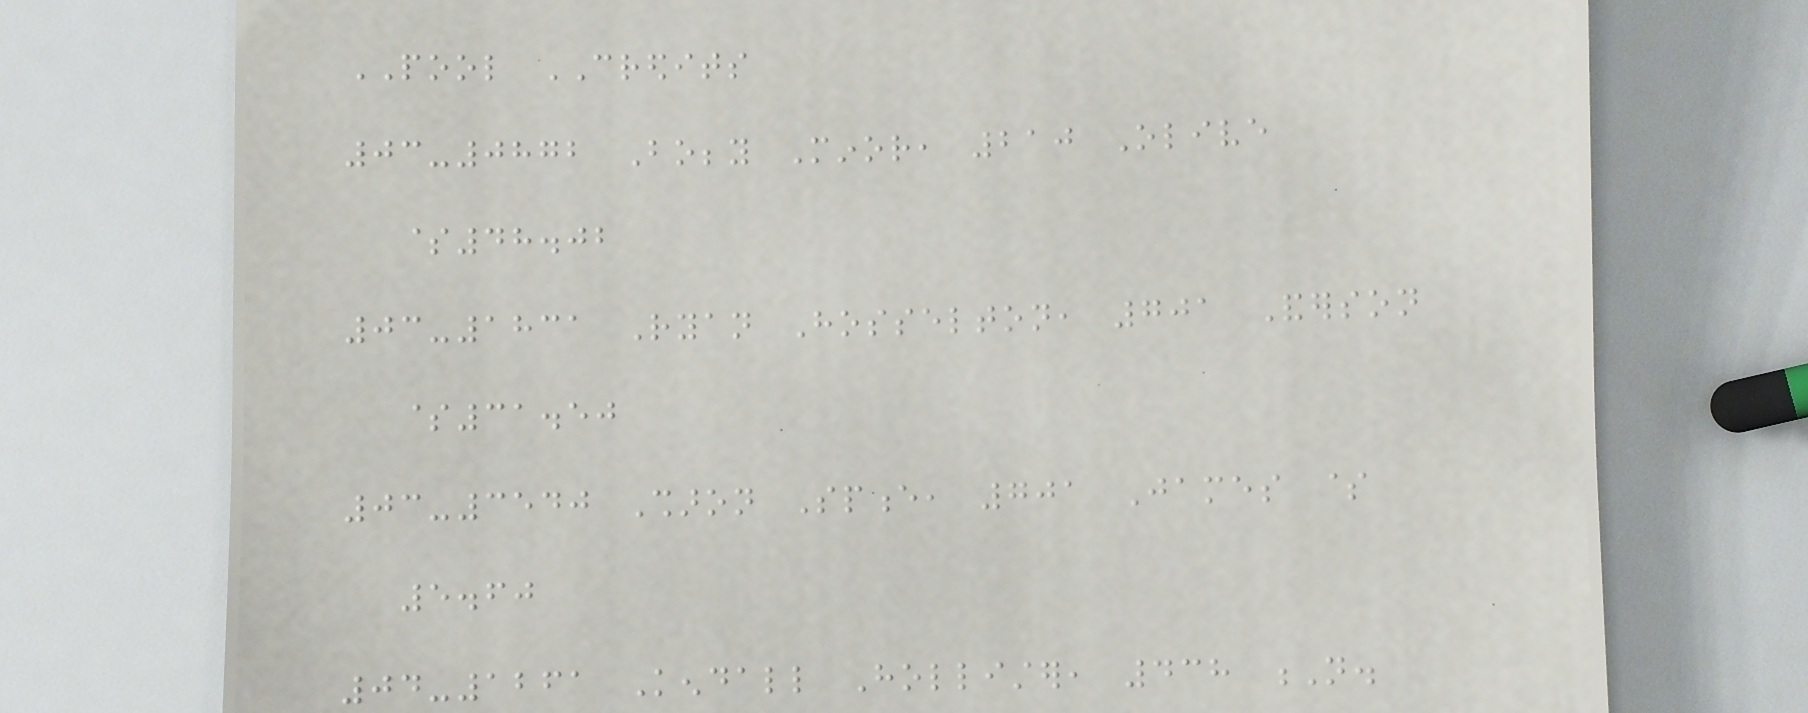POOL CREDITS
03-0872 Bobby Minor, 210 Olive
$48.02
03-1831 Ryan Hosselton, 701 Anderson
$31.50
03-3540 Sharon Spence, 701 James $
5.60
04-1261 Kendall Hollister, 438 N.
